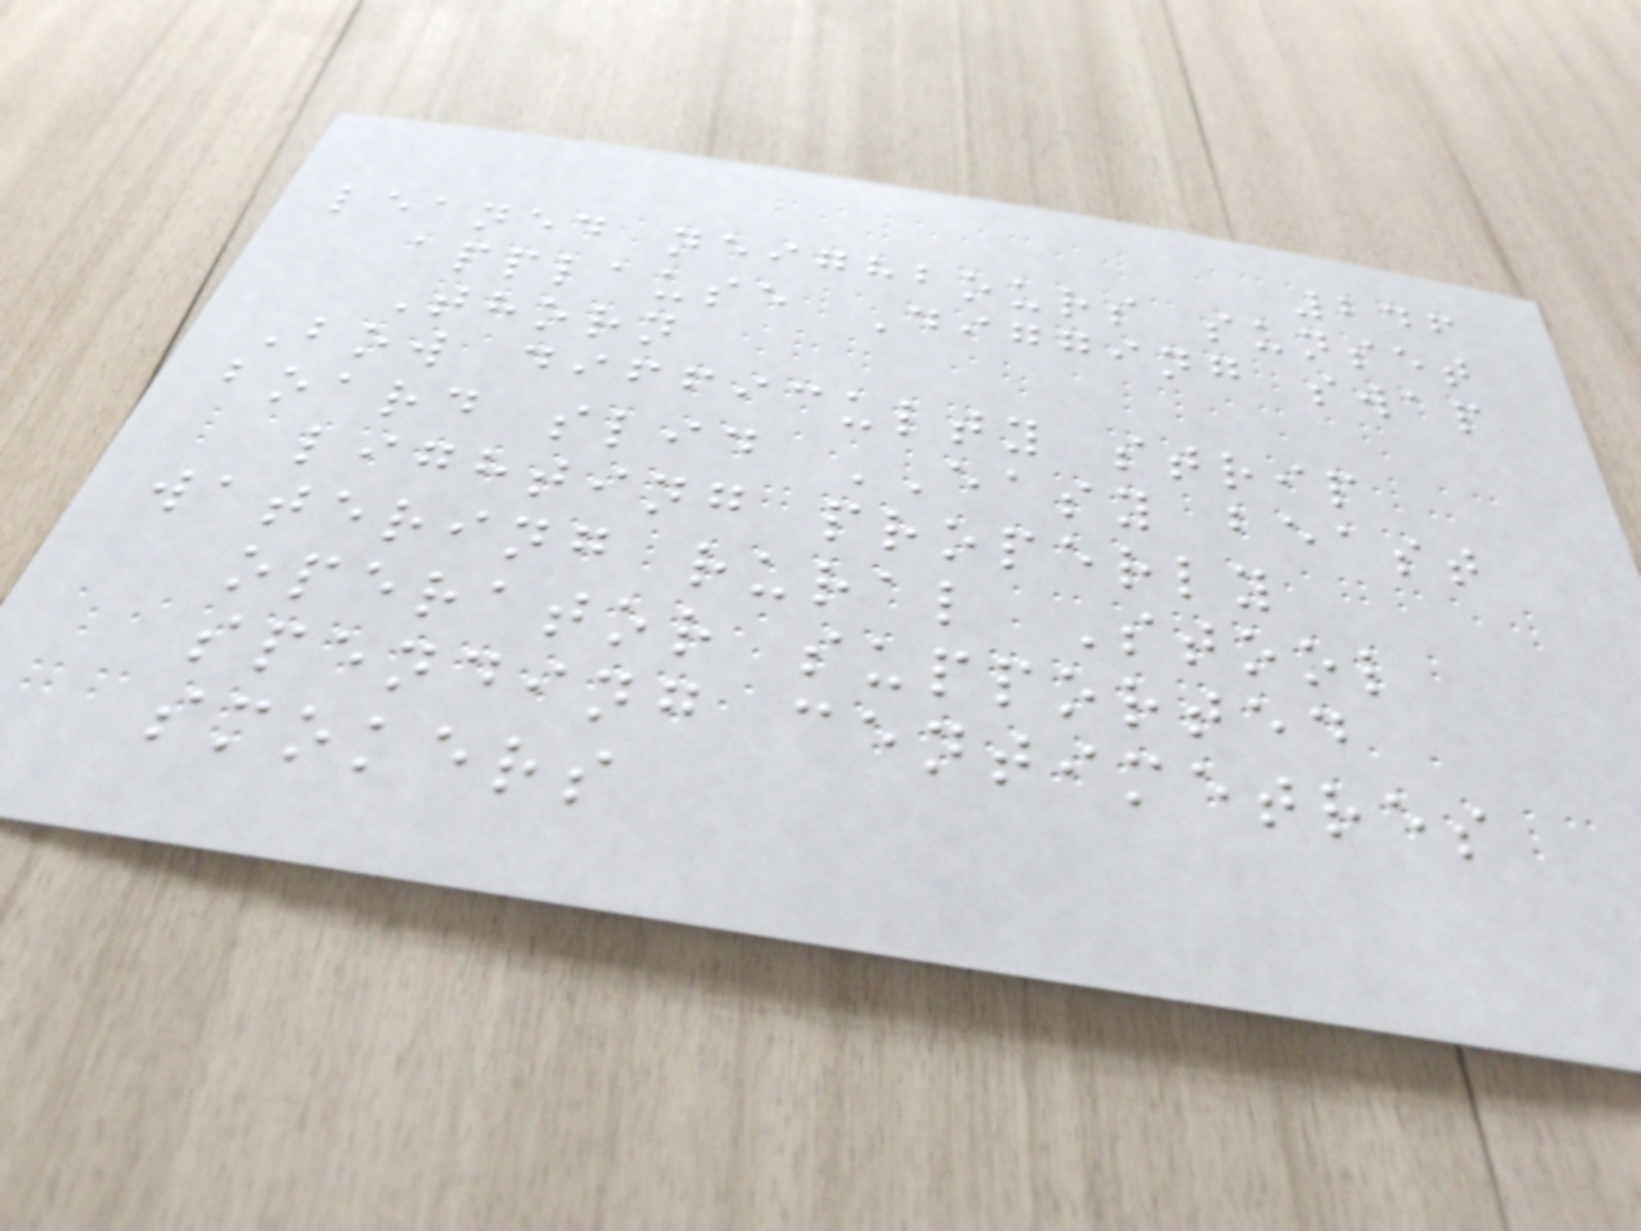246
leaned neighbours sunset
applause Digging swap
Thorn
Bow difficulty strip
board slid EASY beast
lighting properly
watering rural Stool
operator supported
spending centimetres
smokers
